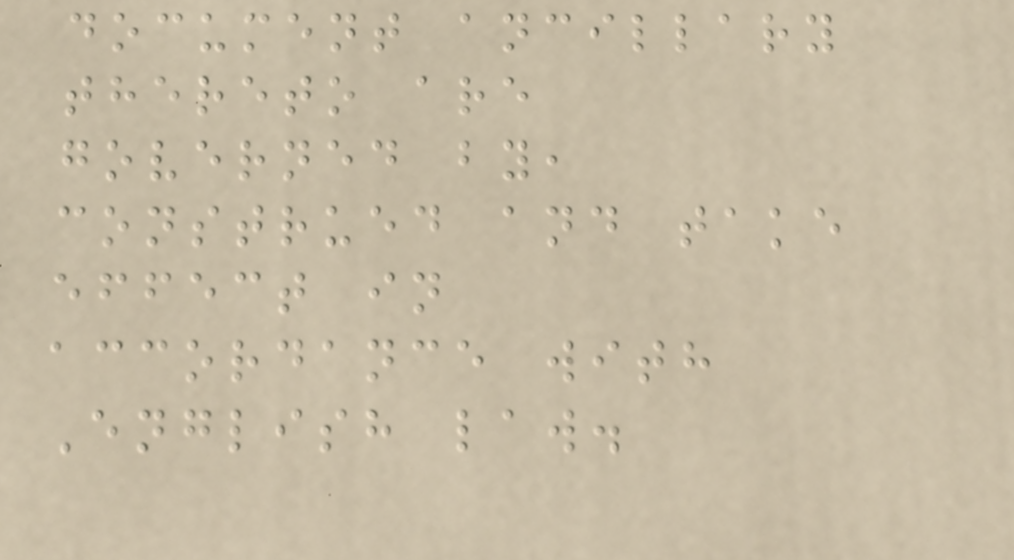document ancillary
thereto are
governed by,
construed and take
effect in
accordance with
English law.
